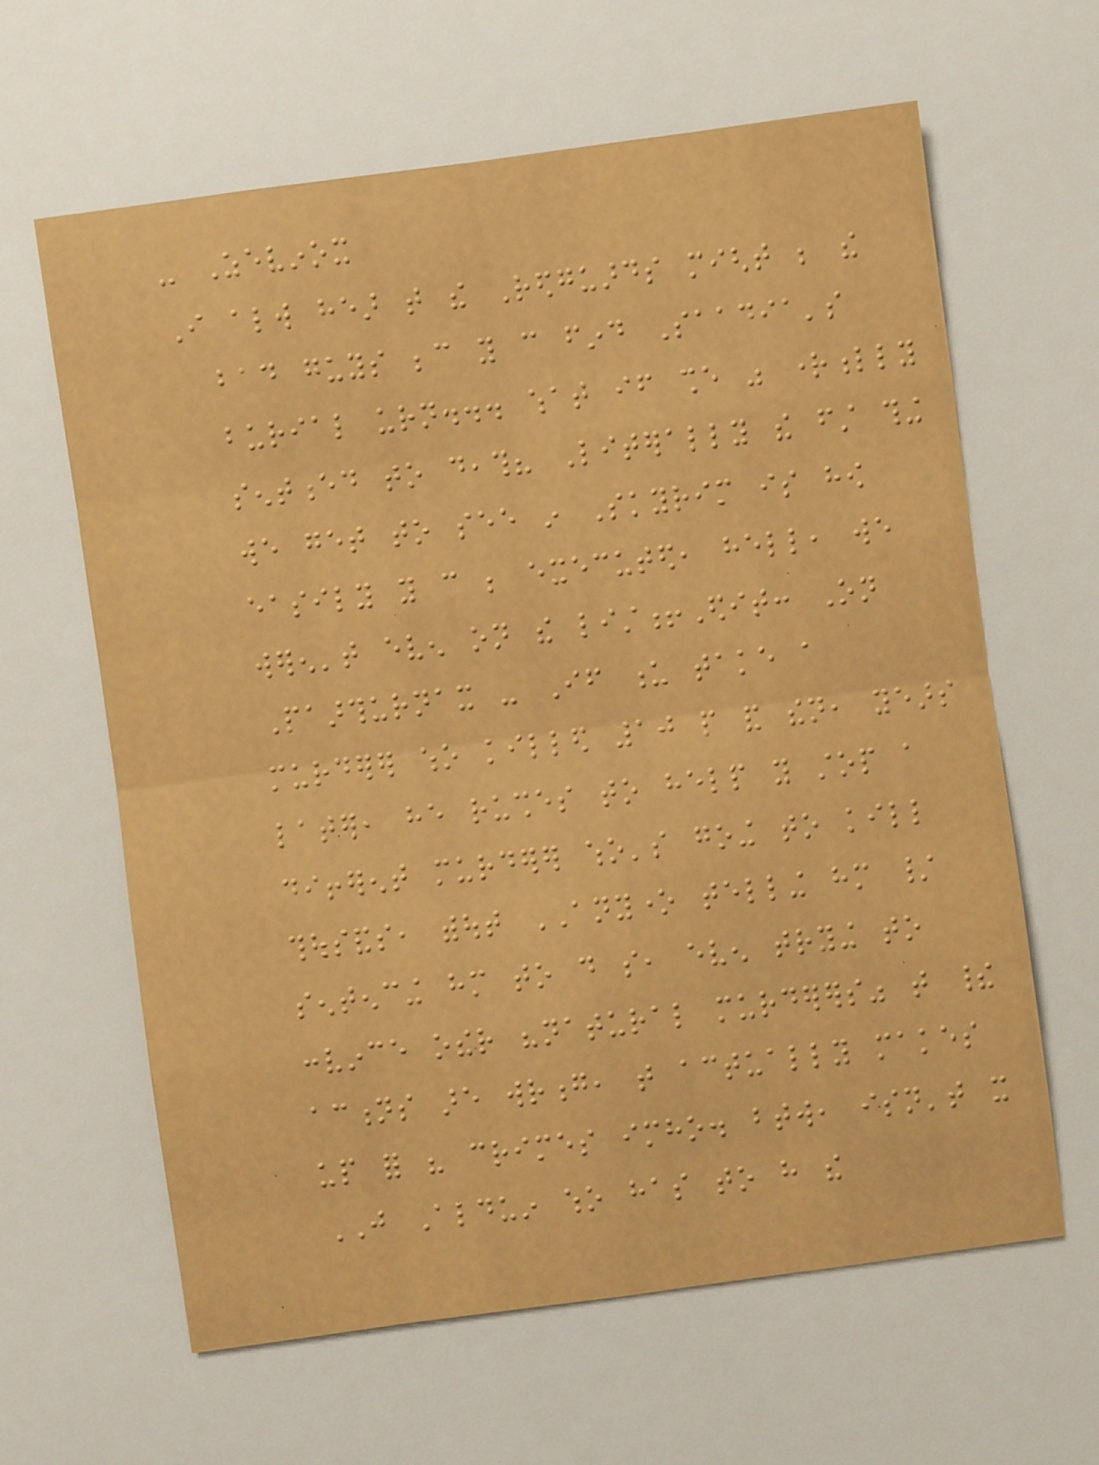- Zevinox
I always hear that the Redguards might be the
bad guys because you can find Saadia's
burial urn... what if she was rightfully
sentenced to death? Literally the first thing
we get to see in Skyrim is how
easily you can be executed, hell, we
weren't even on the list!Edit: On
Paarthurnax - If u take a
murderer who killed 10 people and then, years
later, he rushes to help you stop a
different murderer who's going to kill
thousands, without ANYONE telling him /
sentencing him to do so, even trying to
convince other "natural murderers" that their
actions are wrong, that actually makes
up for his crimes imho. btw, isn't it
JUST Alduin who has to have the
